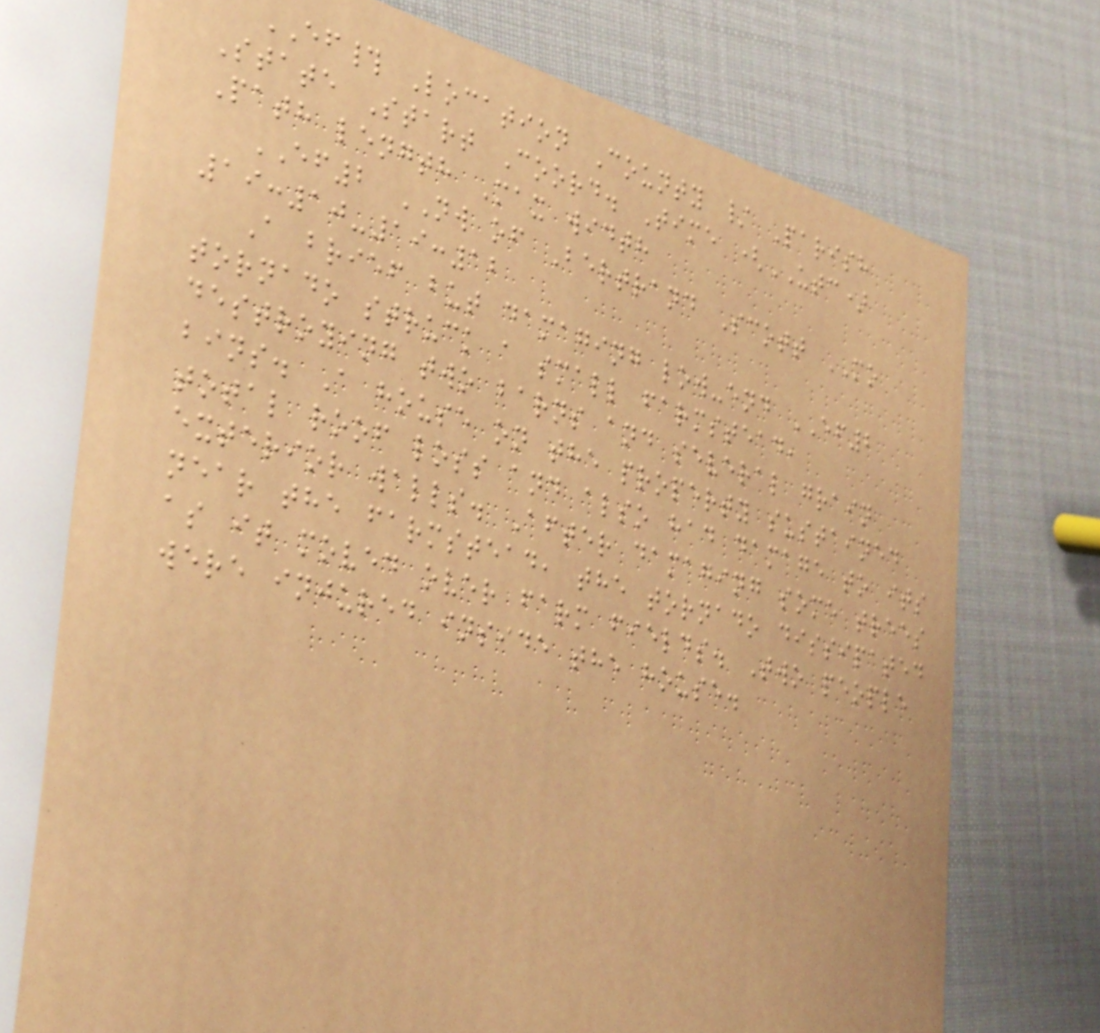EF# Location County / Parish
State Start Coord. Time (UTC)
Path length Max width
EF2 NW of Bertrand Scott MO
19:10-19:12
A brief but damaging low-end EF2
tornado struck a small farmstead,
destroying two barns and several grain
bins. A house on the property sustained
total roof loss and also had damage to its
exterior walls. After damaging some trees
near the farmstead, the tornado dissipated
as it moved over farm fields. Two people
were injured inside the house.
